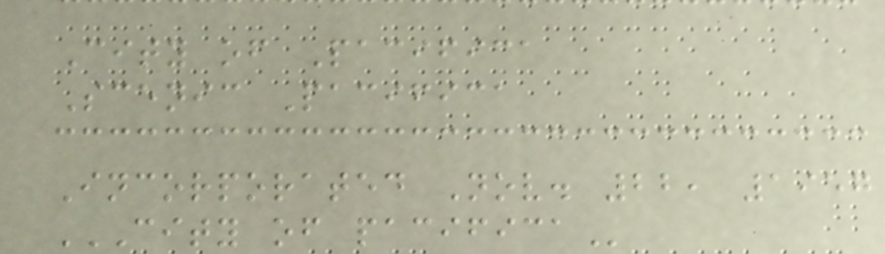City of Pacifica
Scenic Pacifica
Incorporated Nov. 22, 1957
CITY OF PACIFICA
